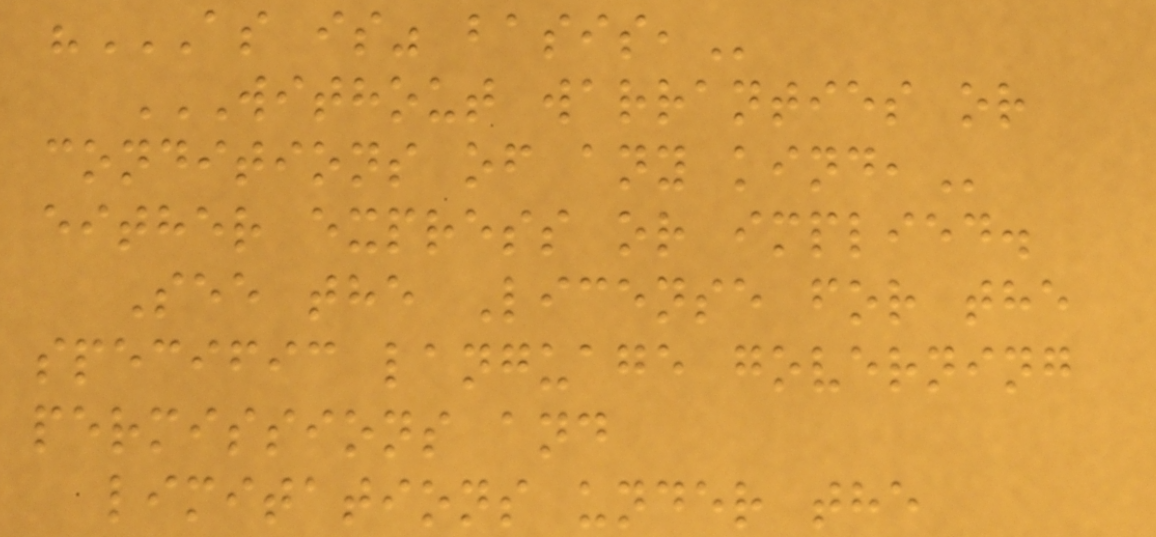"AS IS" BASIS,
WITHOUT WARRANTIES OR
CONDITIONS OF ANY KIND,
either express or implied.
See the License for the
specific language governing
permissions and
limitations under the
